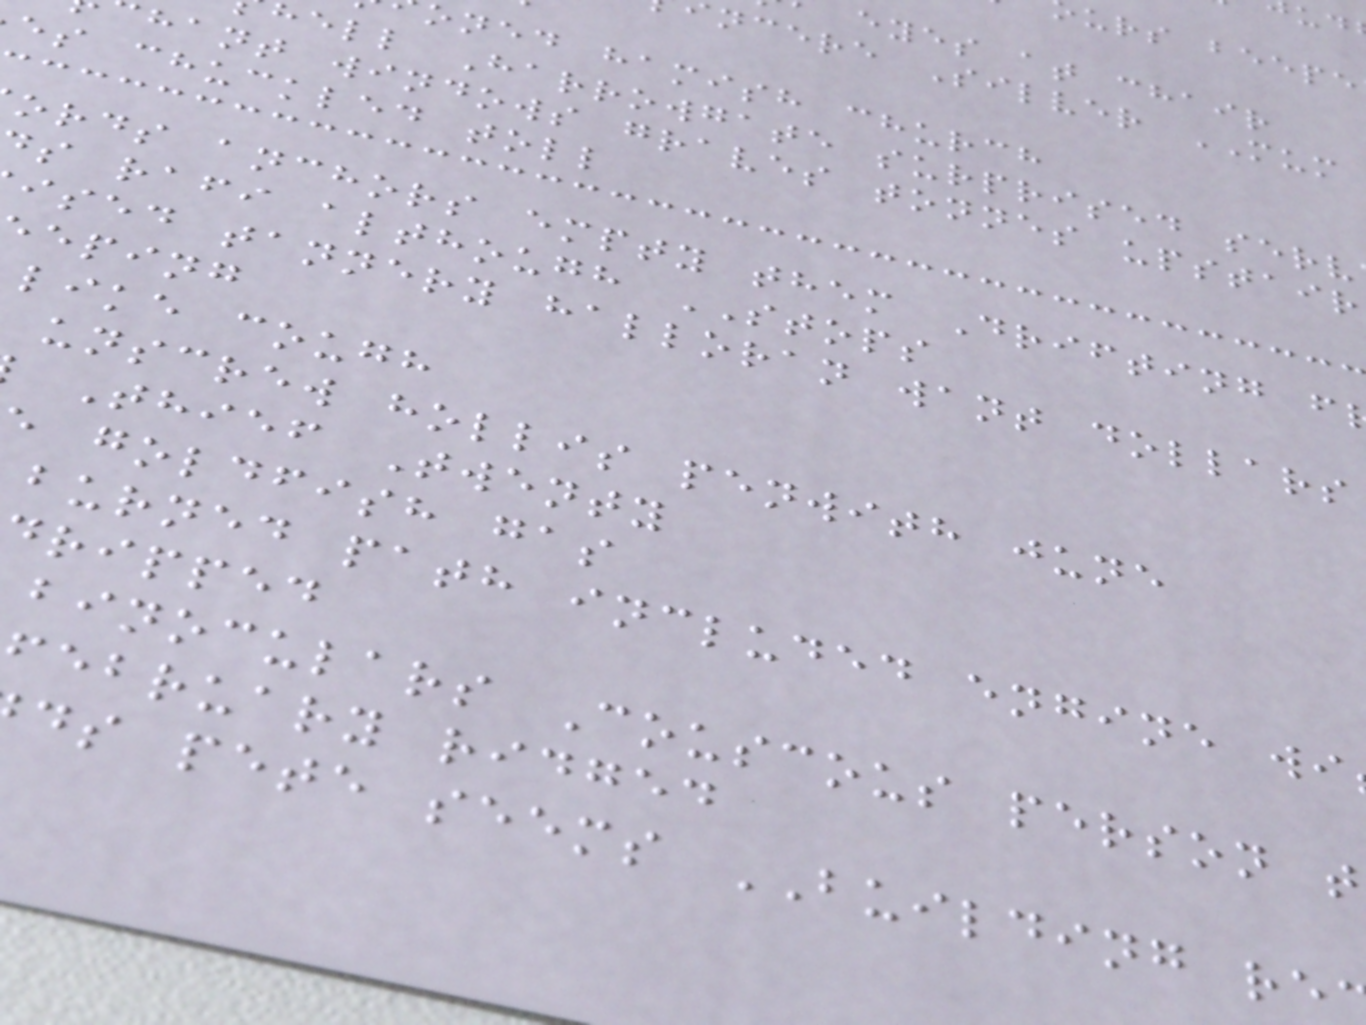eyes at chair
ncere Silver MUM
oned hamish church
ell Harrowgate surprised serv
hant windows graves tonnes upstair
es chuckled toll
ords anchors empty them Drifting f
s rafi although STOPS
ised tannery halloran want dollars
eping
like cough
unscrew hollis penwith june
Thief Twenty
goldfish gas
burned path included engine wi
ripped
binoculars Couscous person t
february ridged
ds pete seems BUILDING re
